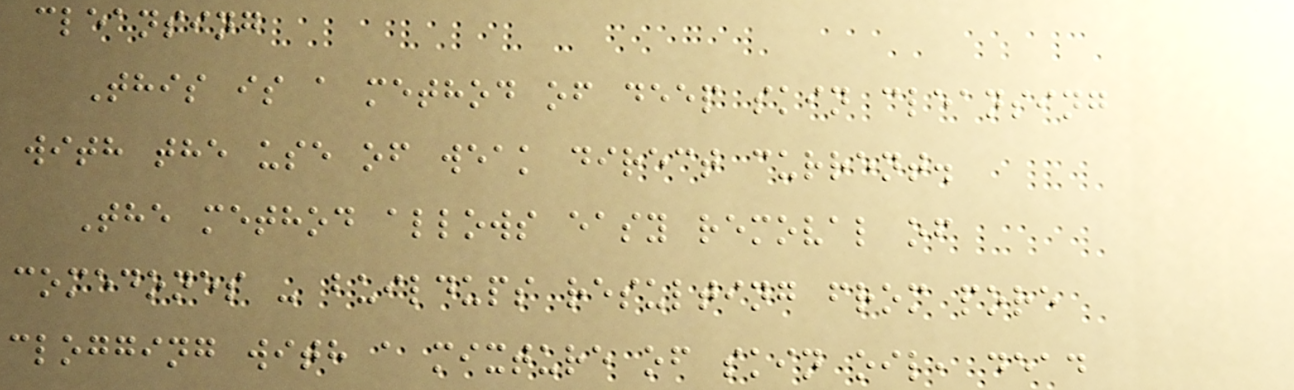cleansing
This is a method of deep skin cleansing
with the use of weak direct current.
The method allows easy removal of
comedones - buildups resulting from pore
clogging with a mixture of skin oil, dead
